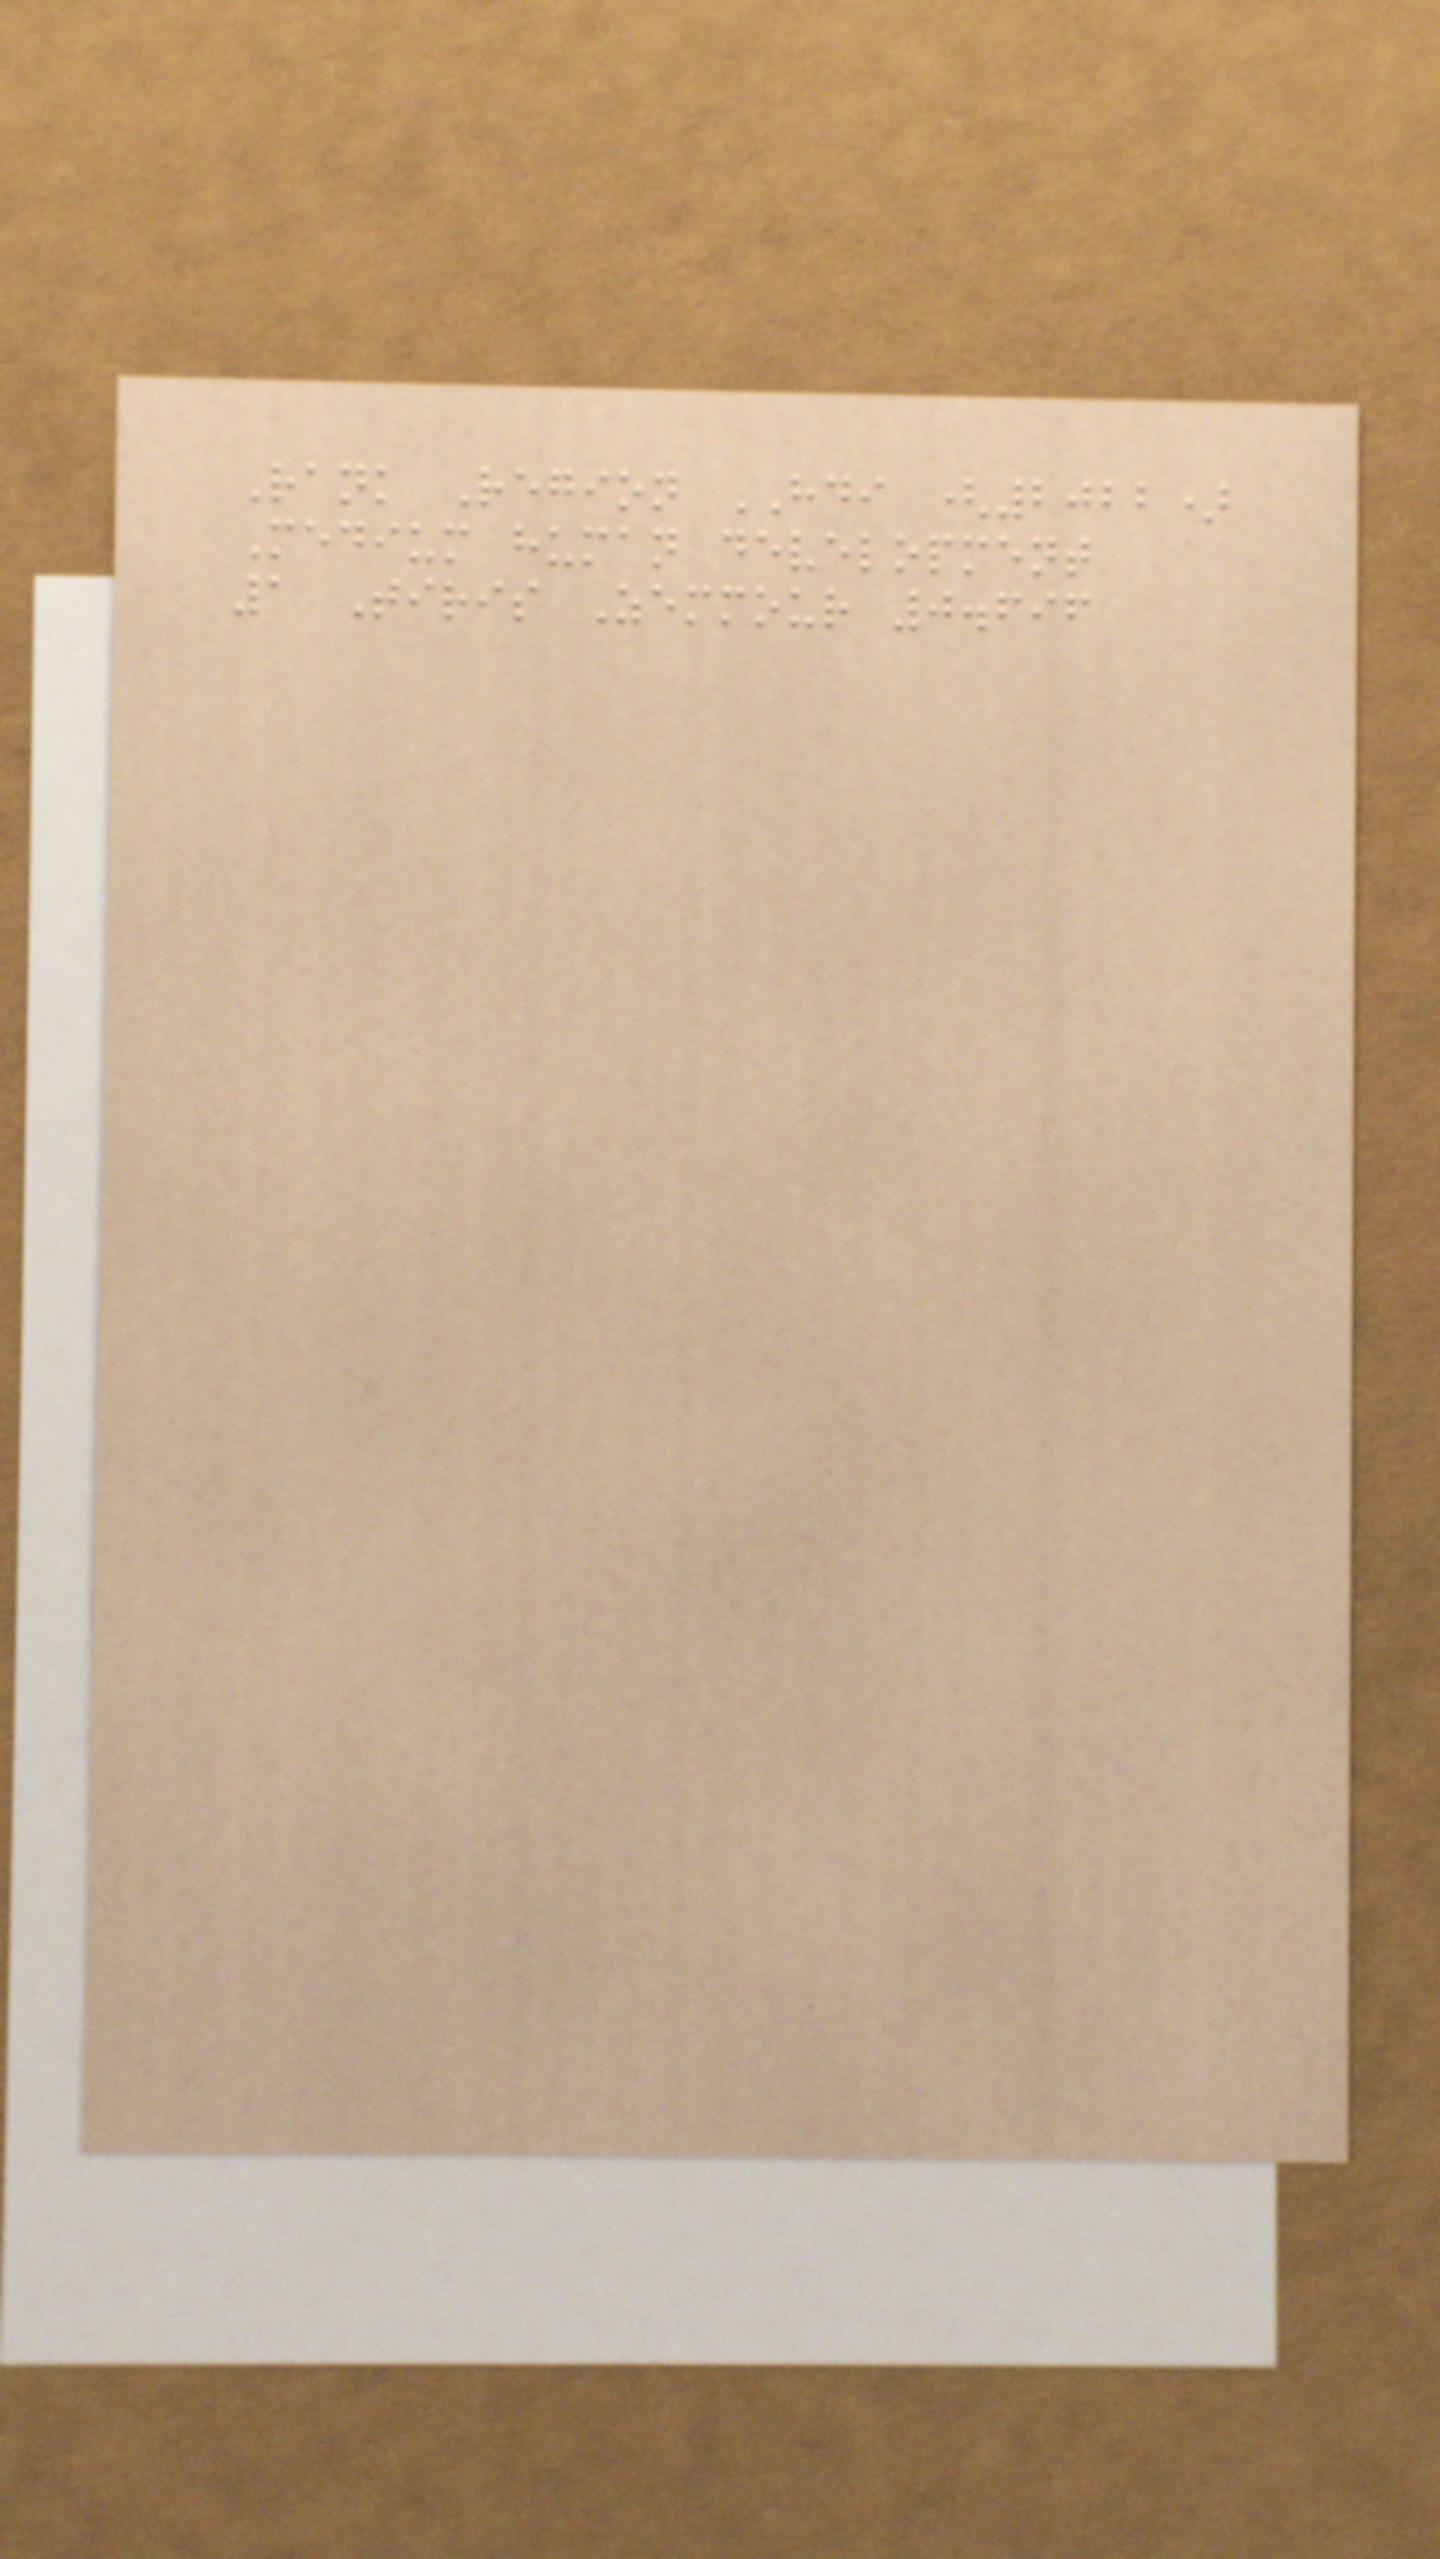Rank Region HDI (2022)
Medium human development
1 Tiris Zemmour 0.696
